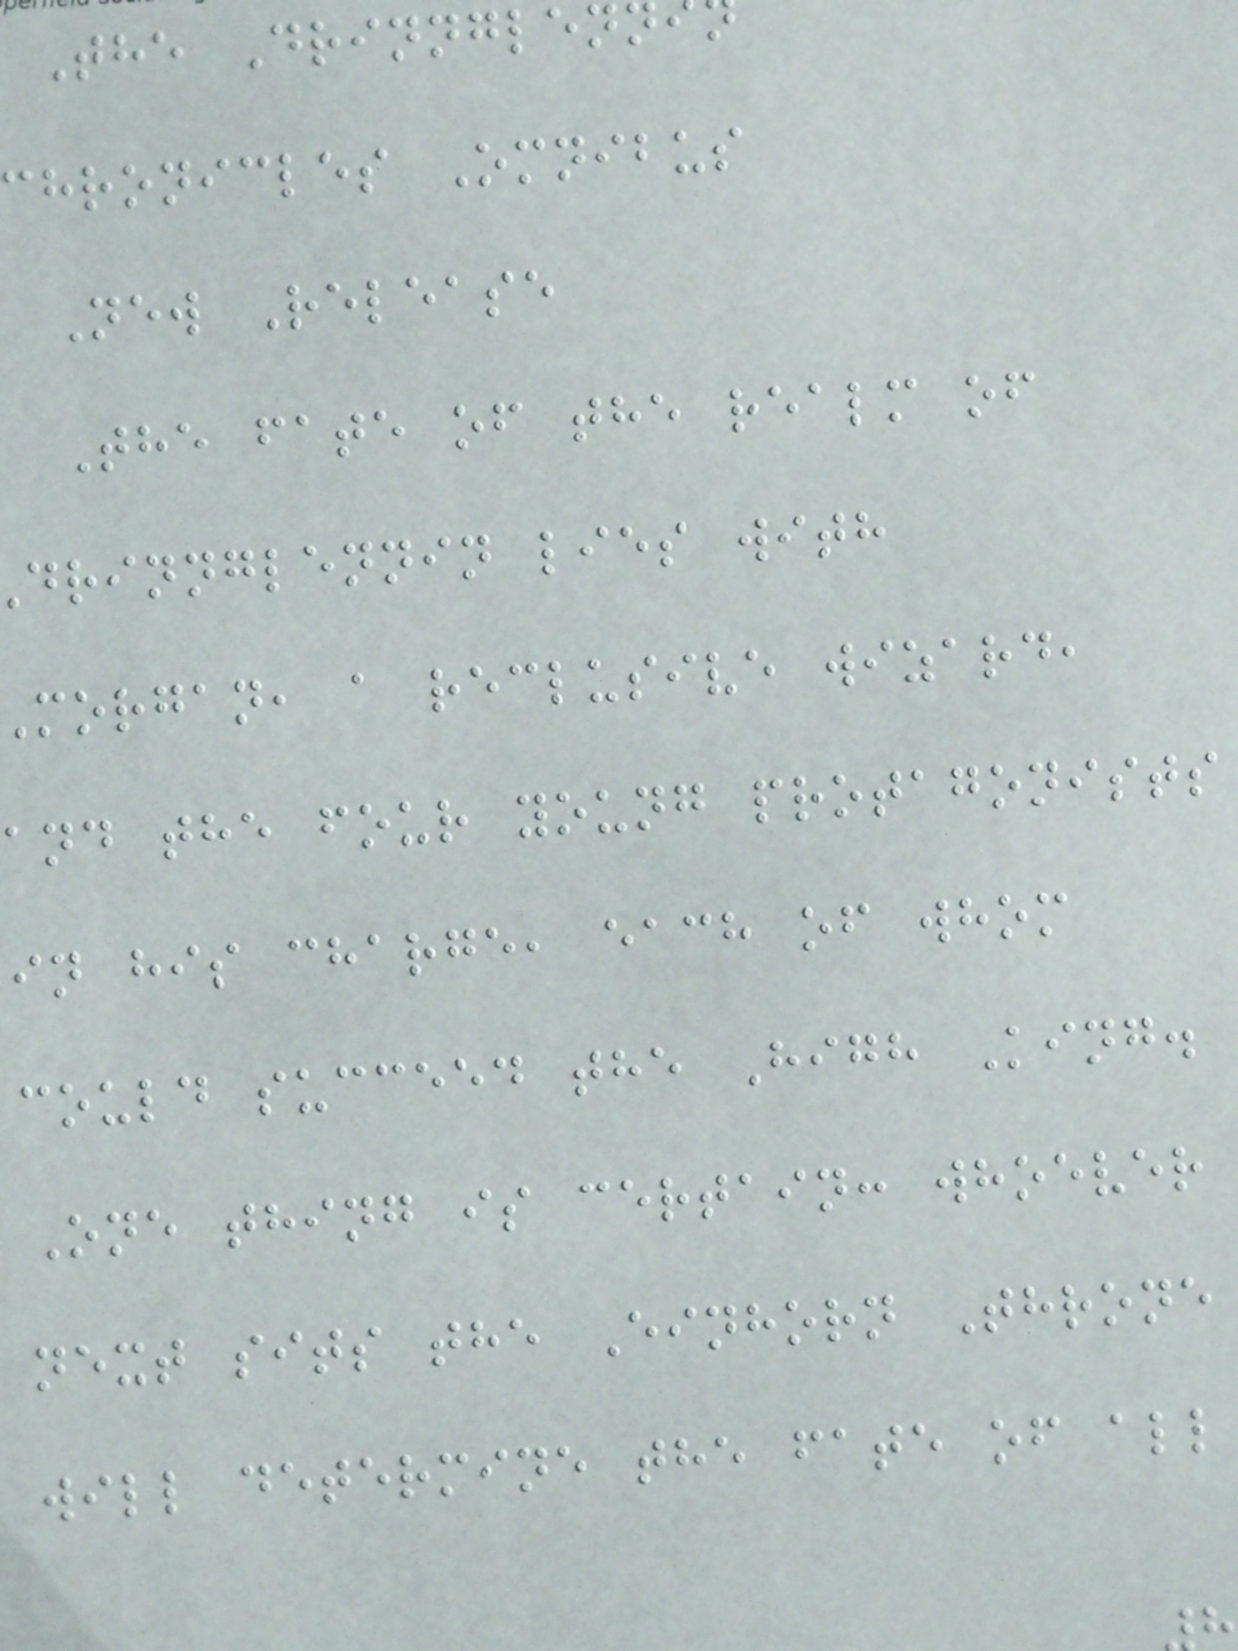The Drinnglen
chronicles Omnibus
New Release
The fate of the realm of
drinnglennin lies with
morgan, a reclusive wizard,
and the four young protagonists
in his charge, each of whom
could succeed the High King.
One thing is certain: whoever
next sits the Einhorn Throne
will determine the fate of all
